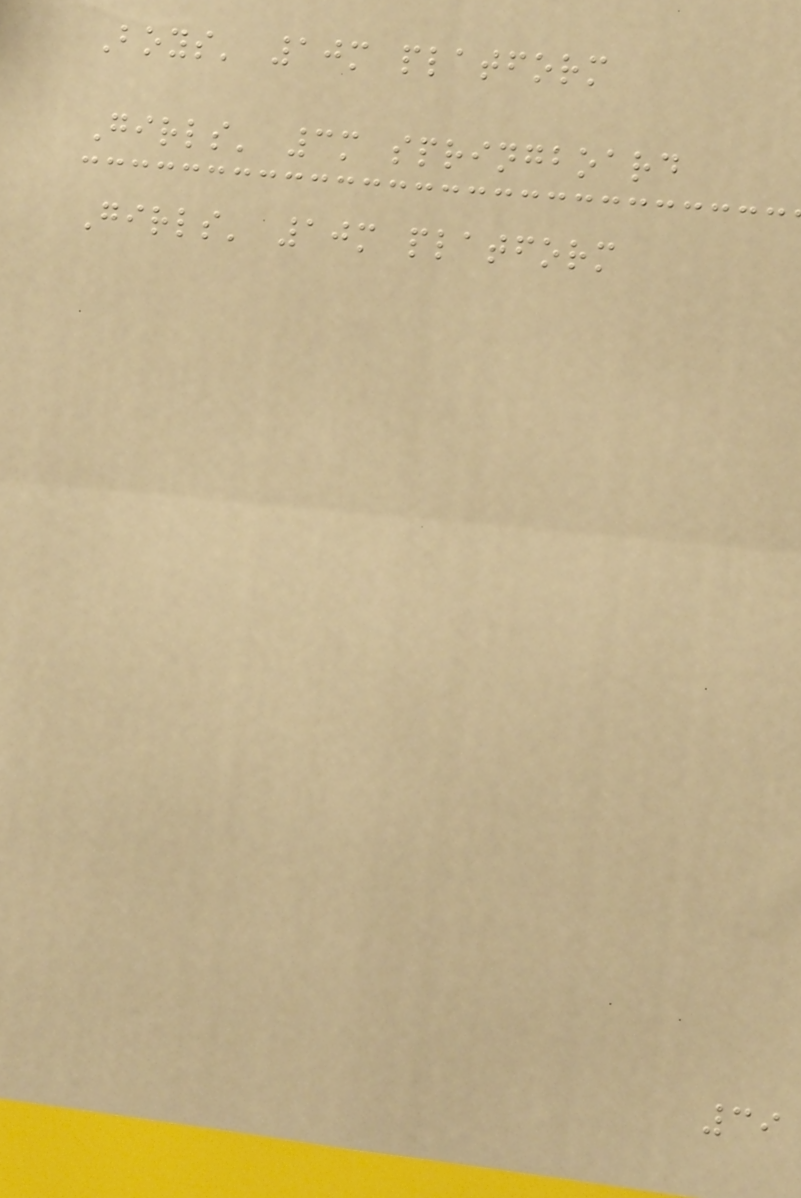Boys' 10m platform
Girls' 3m springboard
Girls' 10m platform
39
